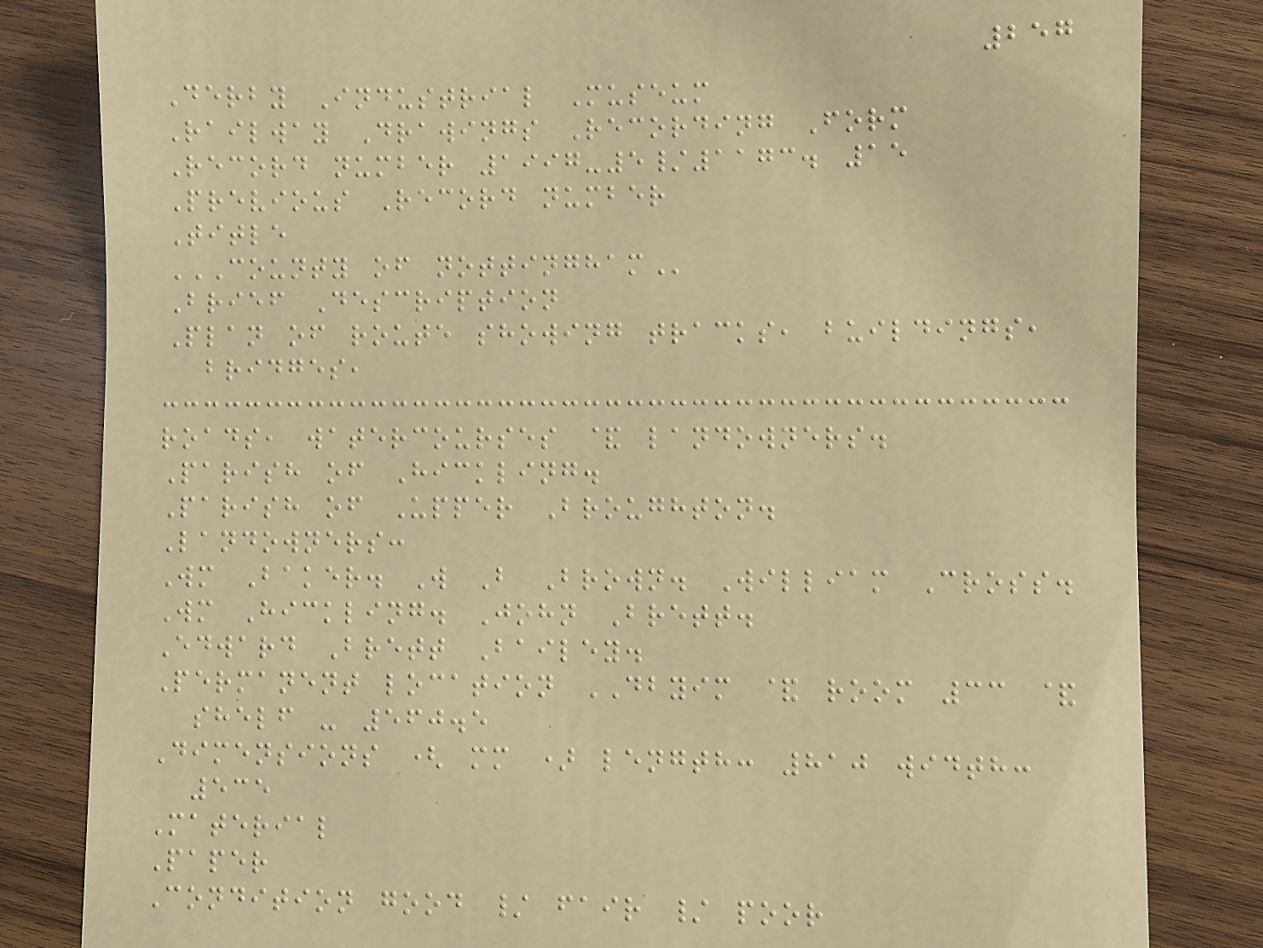257
Derby Industrial Museum
Railway Drawings Recording Form
Record number 1997-5/1173. 15
Previous Record number
Title
COUNTY OF NOTTINGHAM
Brief Description
Plan of route showing tracks, buildings,
bridges,
roads, watercourses & landowners.
Parish of Hickling.
Parish of Upper Broughton.
Landowners:
Wm Baker. W B Brown. William Cross.
Wm Hickling. John Brett.
Edward Brett Bailey.
Permanent location DBYIM & room 33 &
shelf - 560.5
Dimensions ( mm ) length: 810 width:
535
Material
Paper
Condition good / fair / poor
